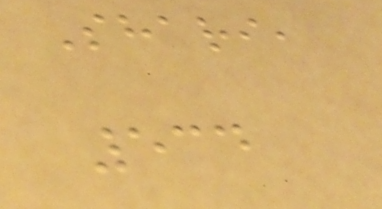Shari,
534
